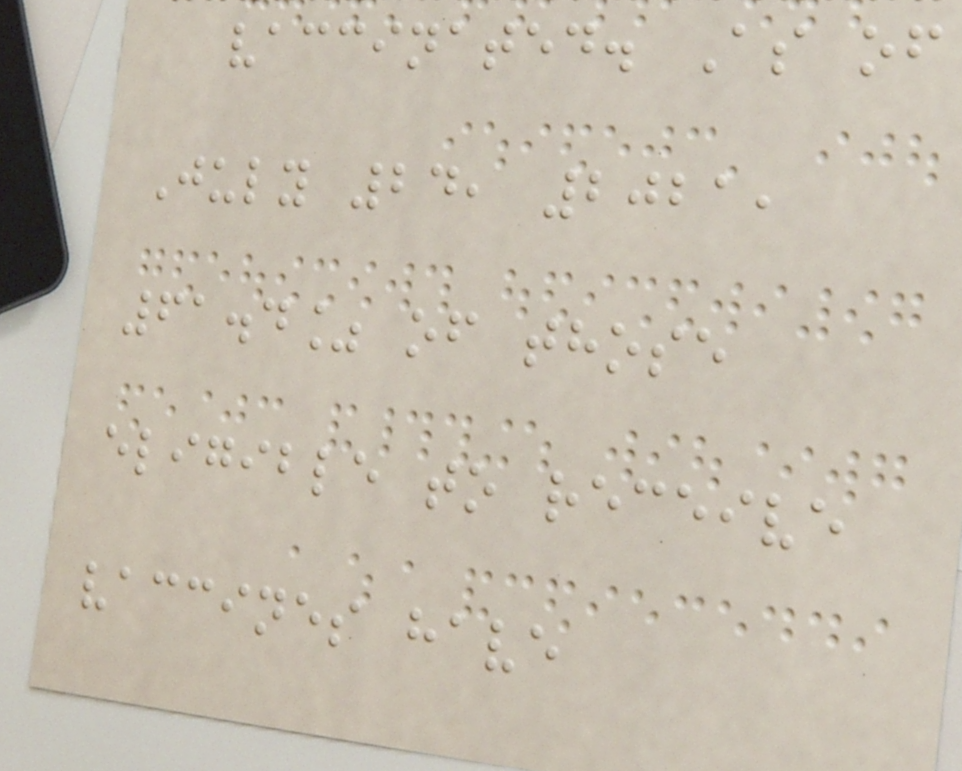vaccinated. As of
July 24, 2021,
61.4% of those
eligible to receive
vaccines have
